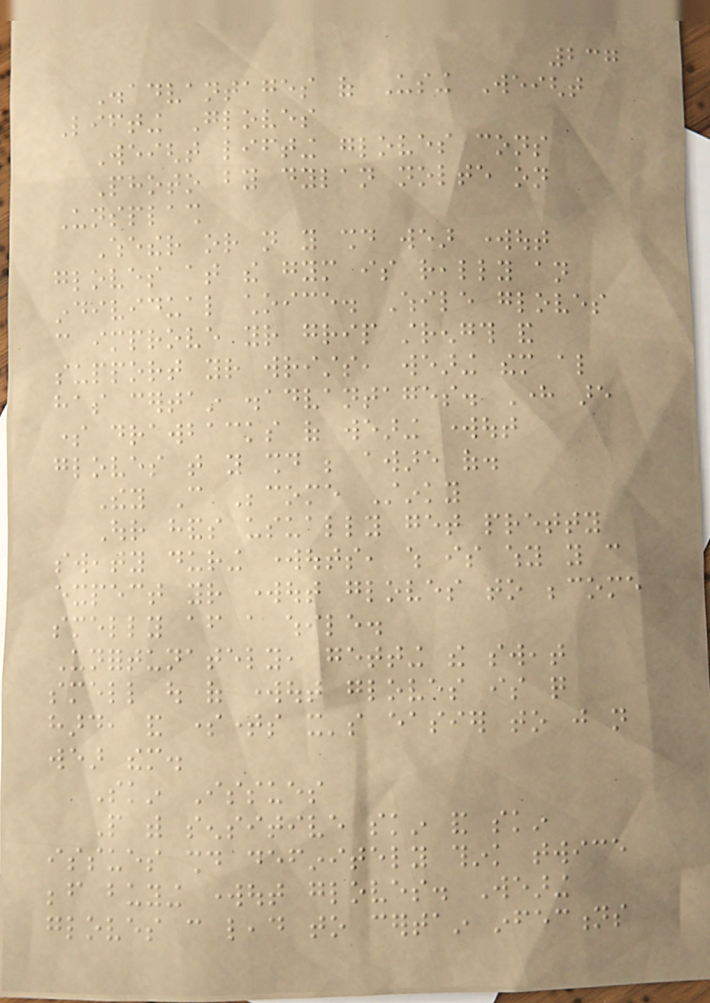237
Disadvantages of Using Weight
Lifting Gloves
Weight lifting gloves cons
Photo by dylan nolte on
Unsplash
Whether or not you should wear workout
gloves at the gym is really an
individual choice. While gloves
can improve your grip strength and
support your wrists, wearing them also
has certain disadvantages. Here are
some drawbacks of wearing workout
gloves that you should be aware of.
They Can Become Stinky
Our hands usually get pretty
sweaty during workouts, which is why you can
expect your workout gloves to become
smelly after a while.
Unfortunately, getting the sweat
smell out of workout gloves is quite
hard, and sometimes it's easier to just not
wear them.
Skin Issues
People with sensitive skin and skin
issues should definitely think twice
before buying workout gloves. Wearing
gloves can lead to certain infections
